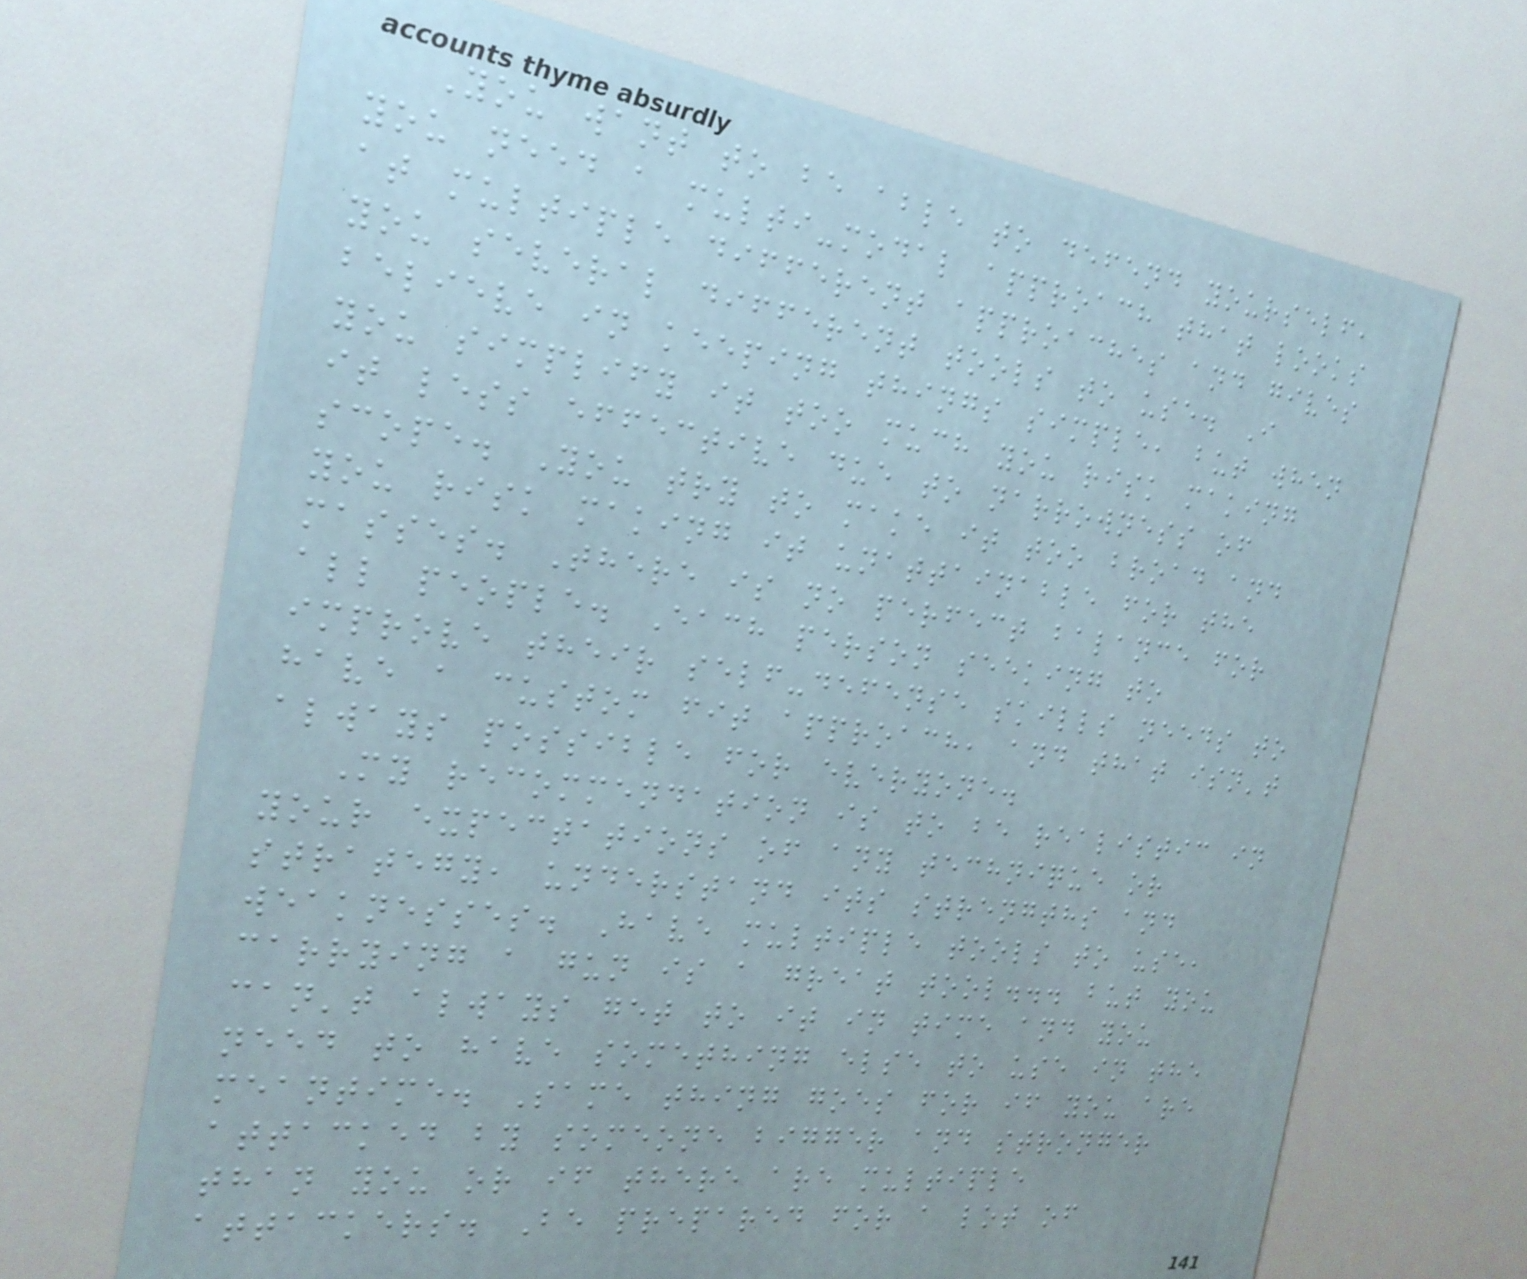You want to be able to defend yourself,
you need a multi-modal approach that looks
at multiple different approaches and gives
you several different tools to use. I
believe in keeping things simple, but when
you simplify it too much you risk making
it less effective due to narrowness of
scope. You try to make it too broad and
you risk making it unattainable for the
masses. There is no perfect balance for
all people. Each person seeking to
improve their self-defense skills needs to
have a custom fit approach, and that isn't
always possible for everyone.
My recommendation is to be realistic in
your expectations of any technique or
strategy, understand its strengths and
weaknesses. Have multiple tools to use,
carrying a gun is a great tool... but you
can't always get to it in time and you
need to have something else to use in the
meantime. Same thing goes for if you are
attacked by someone bigger and stronger
than you or if there are multiple
attackers. Be prepared for a lot of
